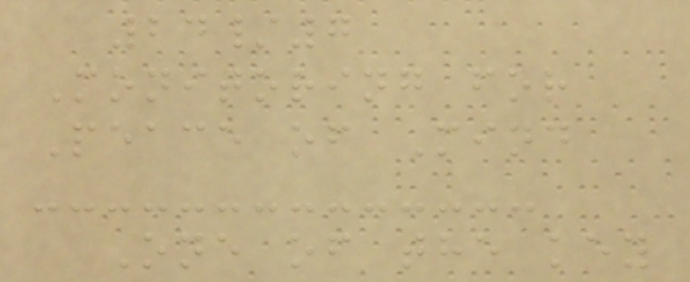24/7
Monitoring for
Peace of Mind
One of the key
